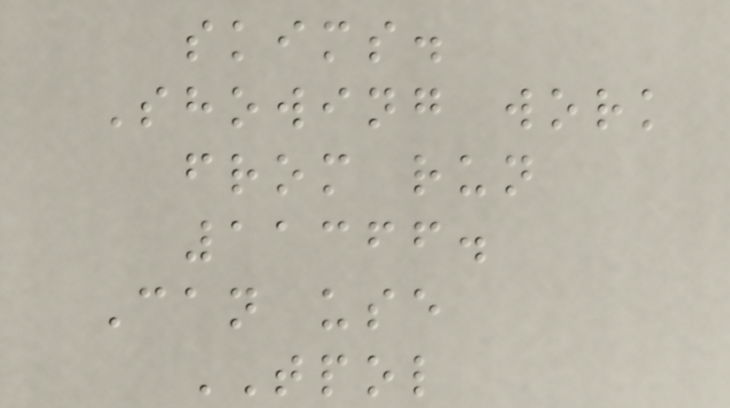skims.
Showing work
from run
11366.
Can use
TPOL
